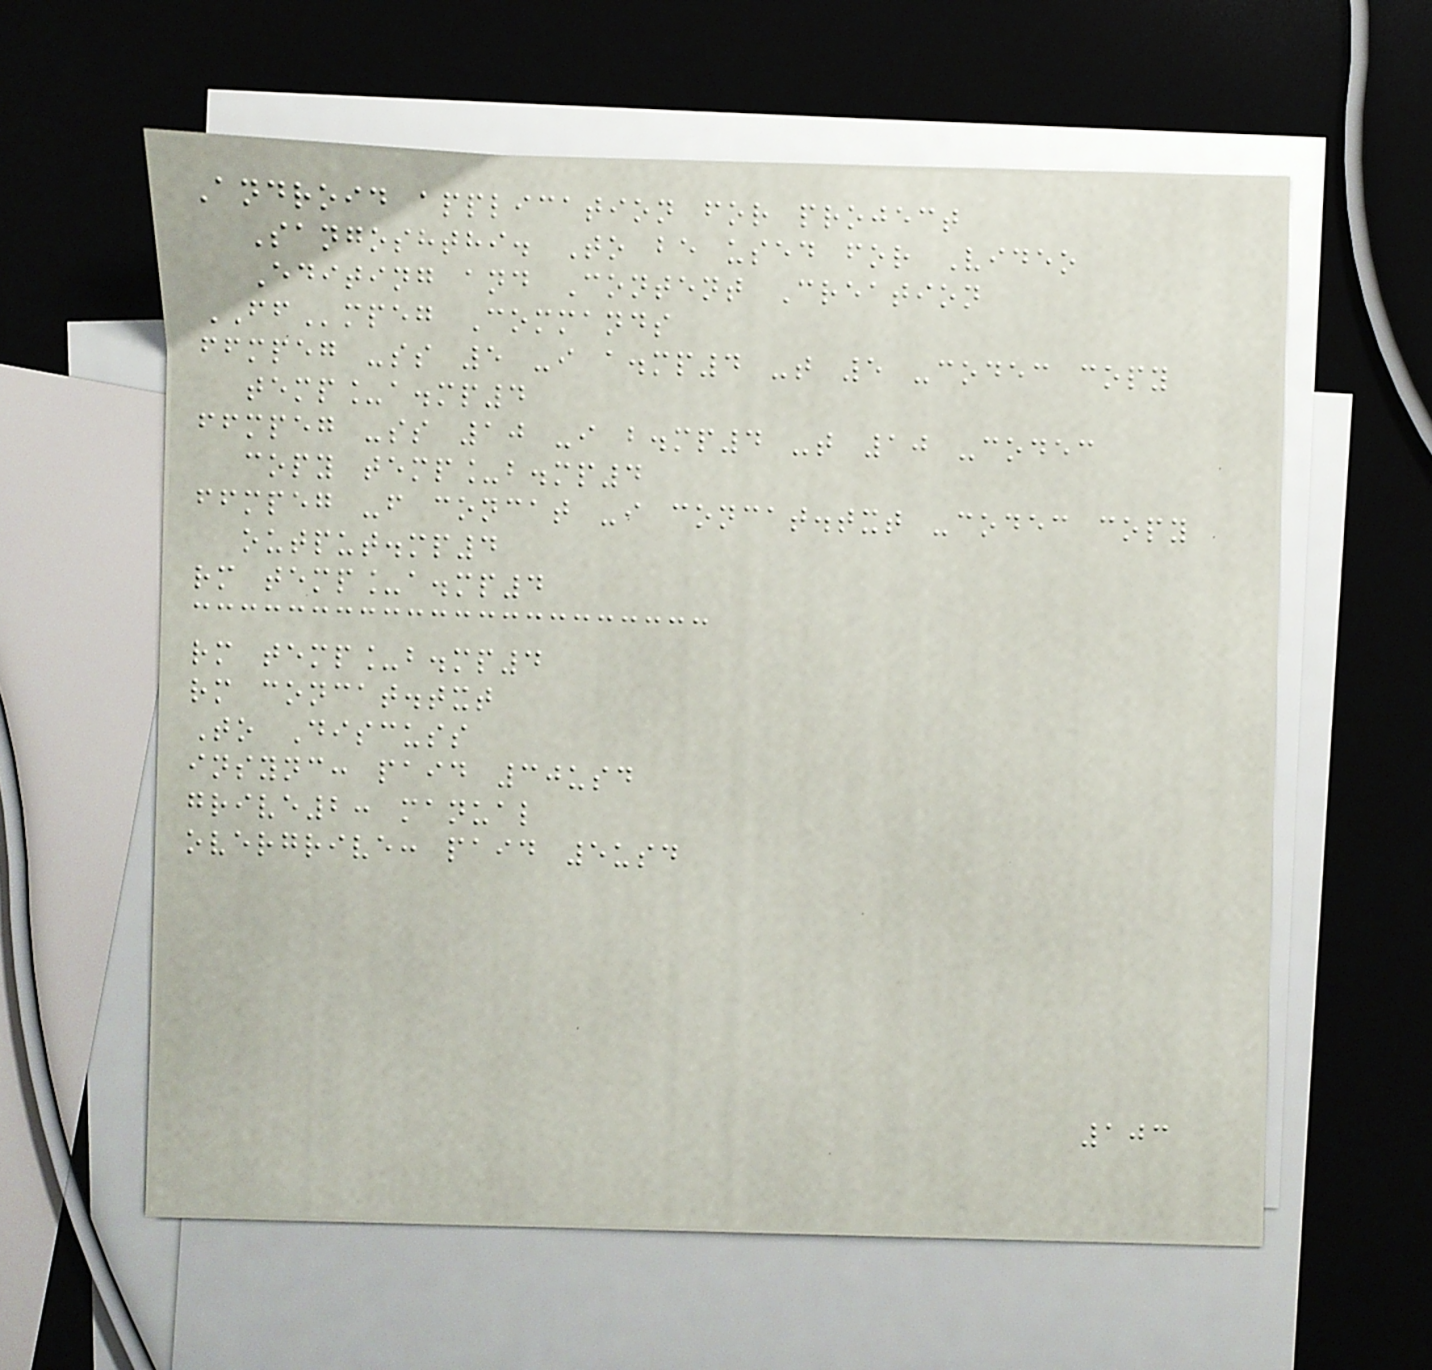Android application for project
Sangoshthi. To be used for Video
Editing and Content Creation
FFmpeg Commands
ffmpeg -ss 5 -i a.mp4 -t 5 -codec copy
temp_a.mp4
ffmpeg -ss 10 -i b.mp4 -t 10 -codec
copy temp_b.mp4
ffmpeg -f concat -i concat.txt -codec copy
output.mp4
rm temp_a.mp4
rm temp_b.mp4
rm concat.txt
To Discuss
insync: paid 30usd
grive2: manual
overgrive: paid 5usd
103
